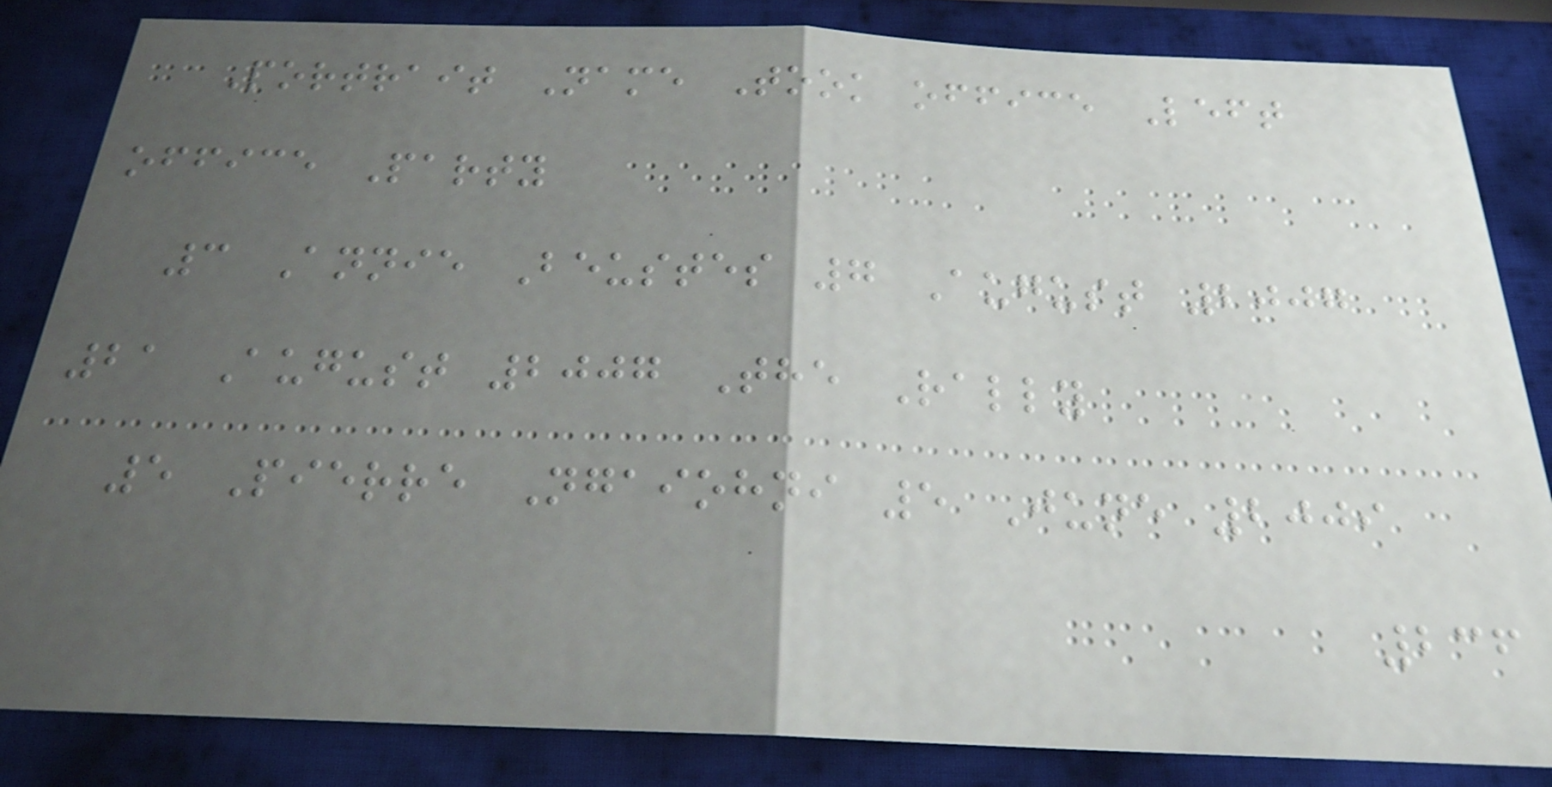Portrait Name Took office Left
office Party
3 Annie Beustes 7 August 2007
21 August 2007 The Rally
5 Pierre Ngaiohni 5 June 2009
236
